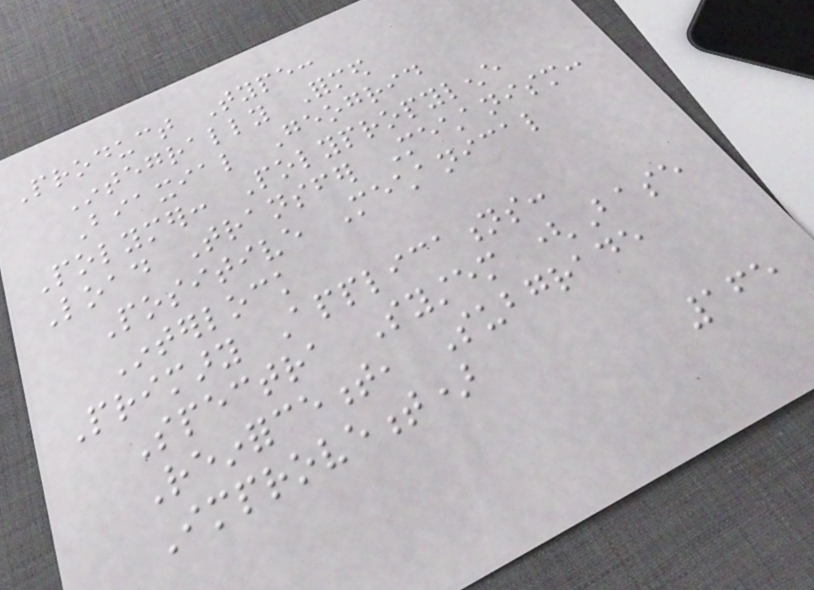Product Type:
Integrally Formed
Biaxial Geogrid
Polymer: Polypropylene
Load Transfer Mechanism:
Positive Mechanical
Interlock
Primary Applications:
Spectra System (Base
Reinforcement, Subgrade
Improvement)
165
